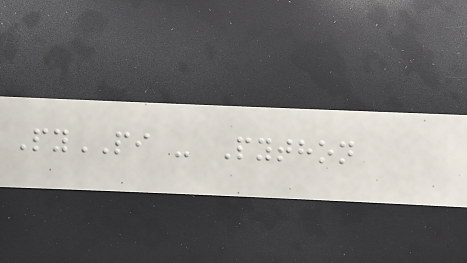PyPI - Python
